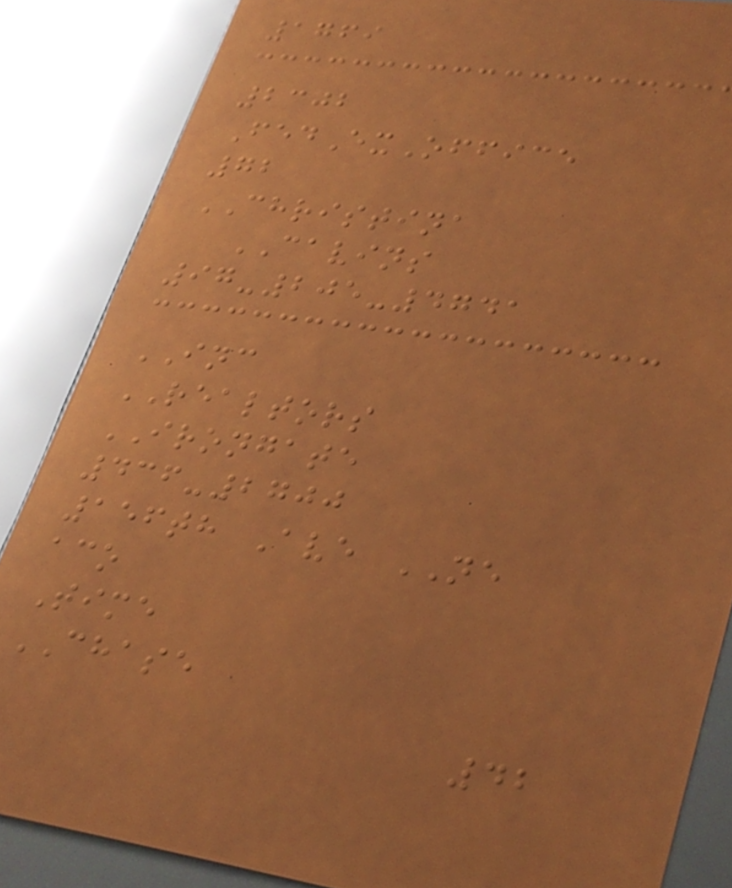1769
2302
FedExOffice
72
CHRISTINA
CAVINS
97-205-4741
INC
REALTORS
IRONGATE
436-2700
156th Ave NE
aco
Time
CHASE
42
